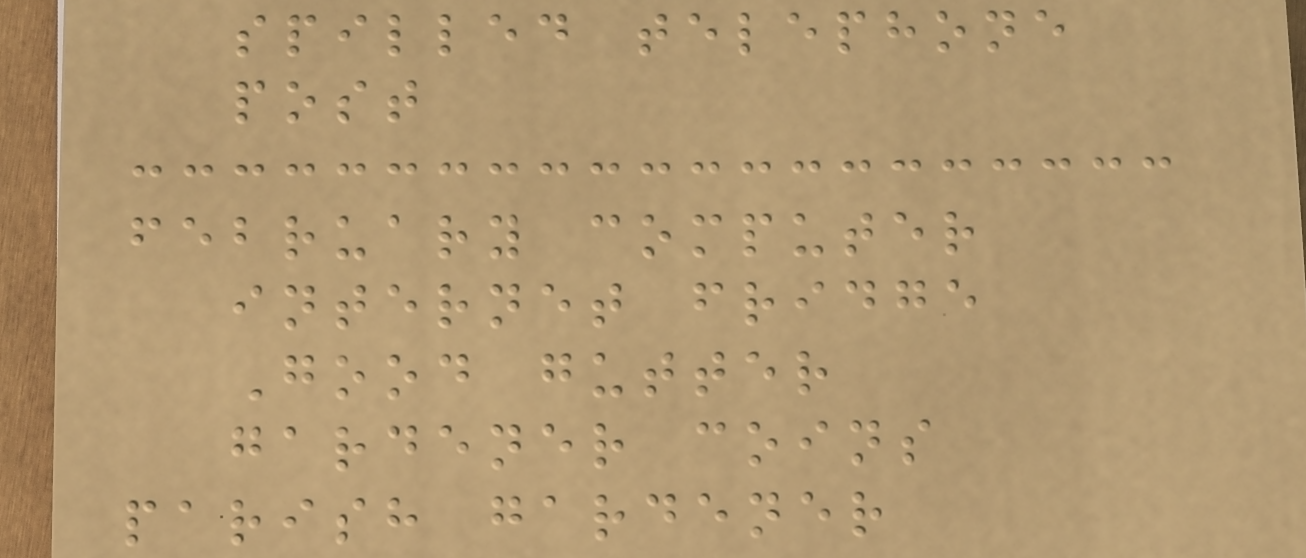spilled telephone
post
february computer
internet fridge
Good gutter
gardener coins
parish gardener
